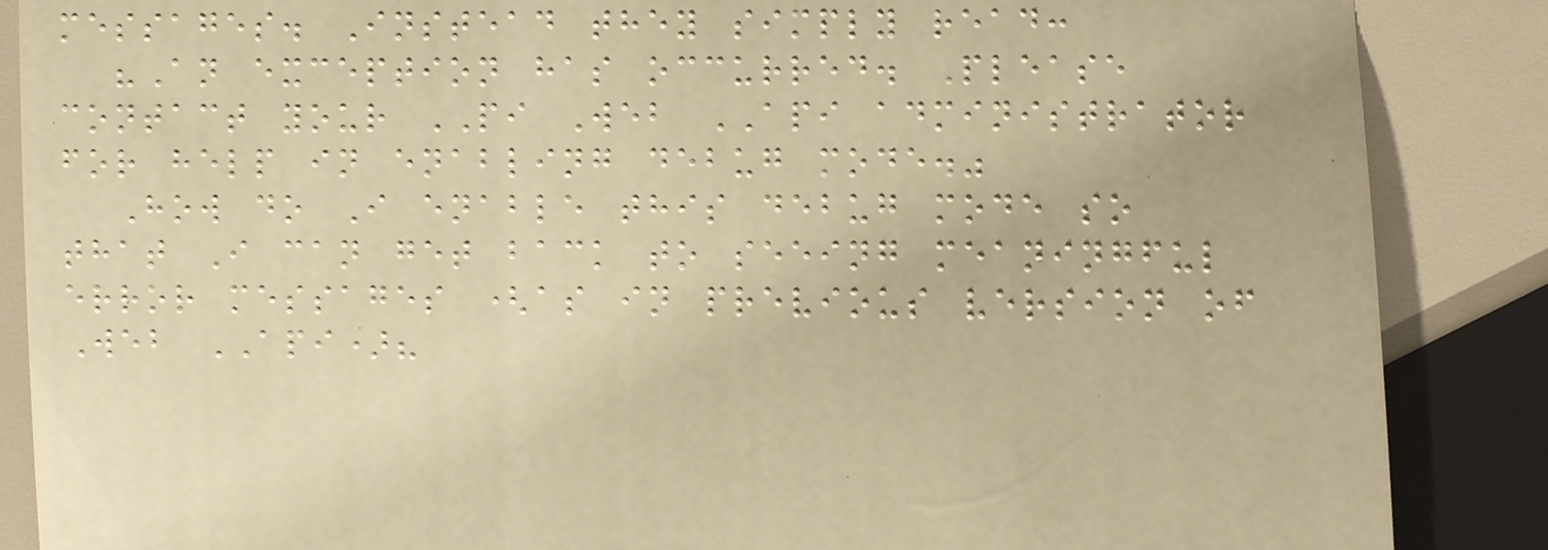messages. Instead they simply read:
"An exception has occurred. Please
contact your PI Web API administrator
for help in enabling debug mode."
How do I enable this debug mode so
that I can get back to seeing meaningful
error messages (as in previous version of
Web API)?
